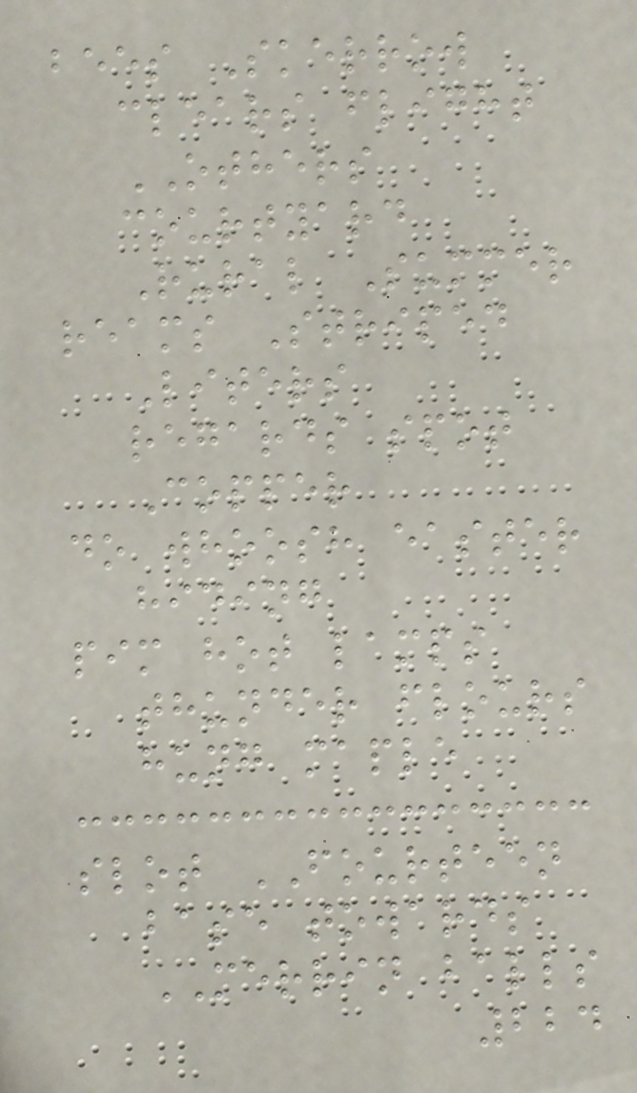bees Skerrow
clears flight
OTHERS
courtyard
Rural Summer
reams Striped
Liters
regards spot
Copper
do whoosh easter
hiding
pim hot lamps
thunder flours
hung maple
slot FOURTEEN
base towards
MERRIN balls
224
